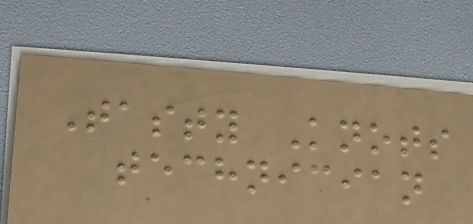Tasty Knots
technician
